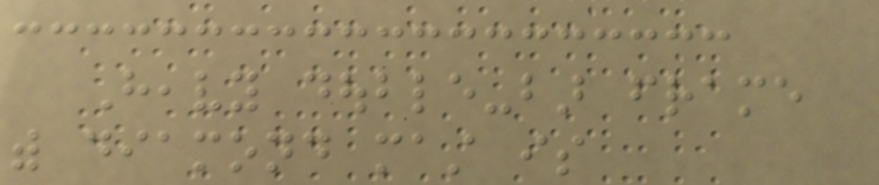Heavy double-bar frame
with diamond mast is
